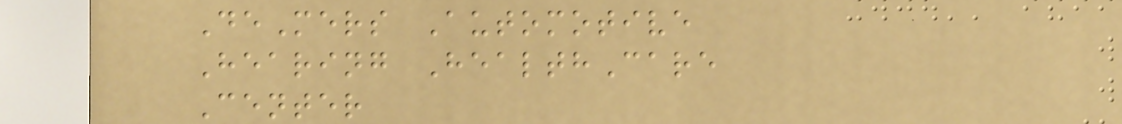DeMers Automotive
Hearing HealthCare
Center
